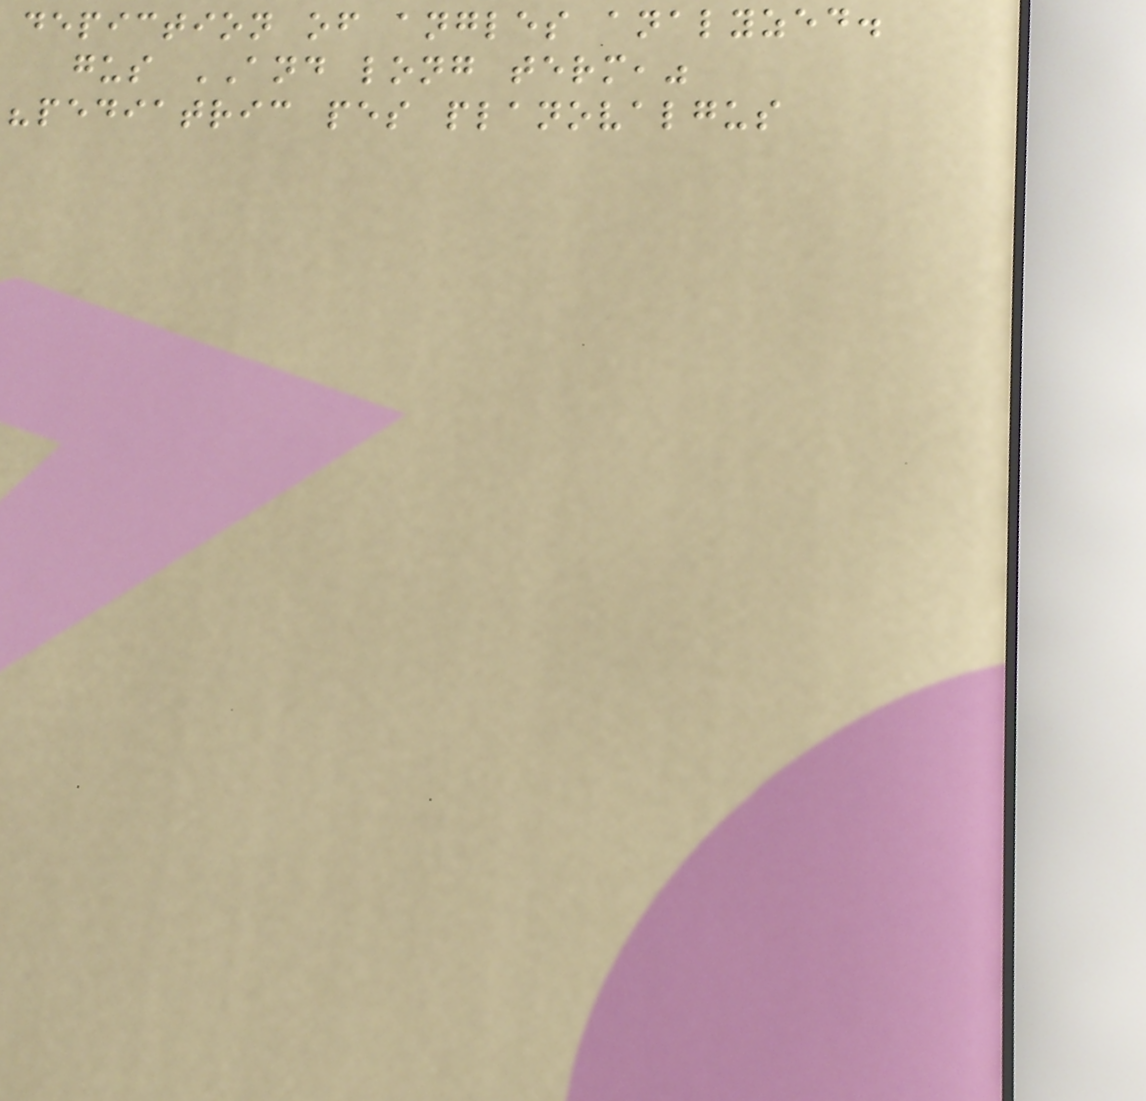depiction of angles analyzed.
gus AND long term,"
"pediatric pes planovalgus
